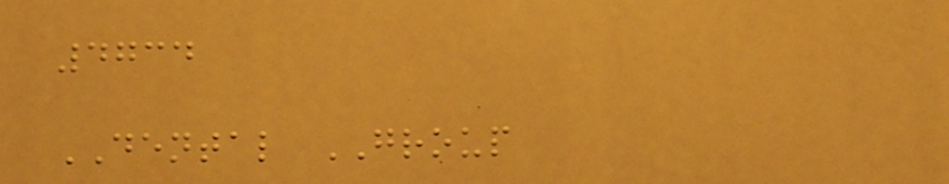4734
DENTAL GROUP
